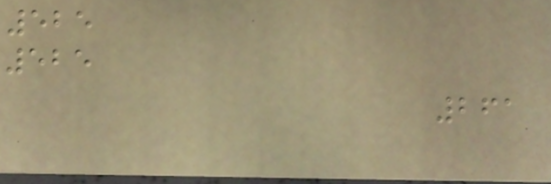525
525
261
